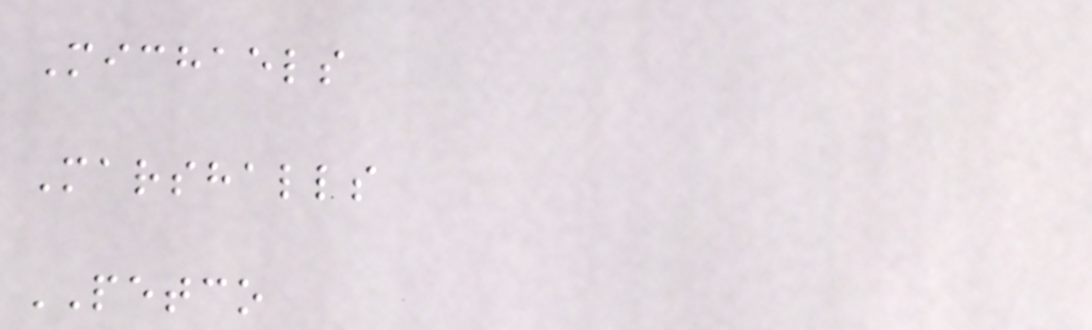Michaels
Marshalls
PETCO
